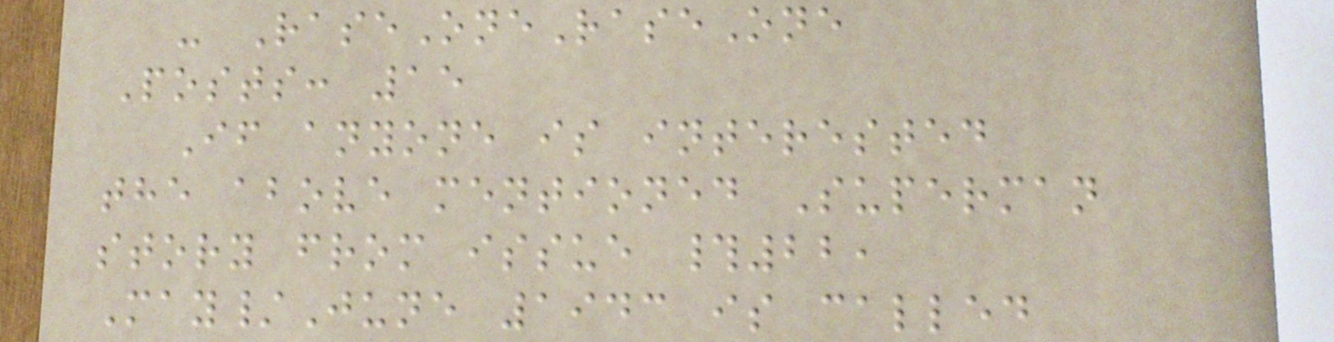- RaseOneRaseOne
Posts: 15
If anyone is interested
the above mentioned Superman
story from issue #22,
May/June 1943 is called
